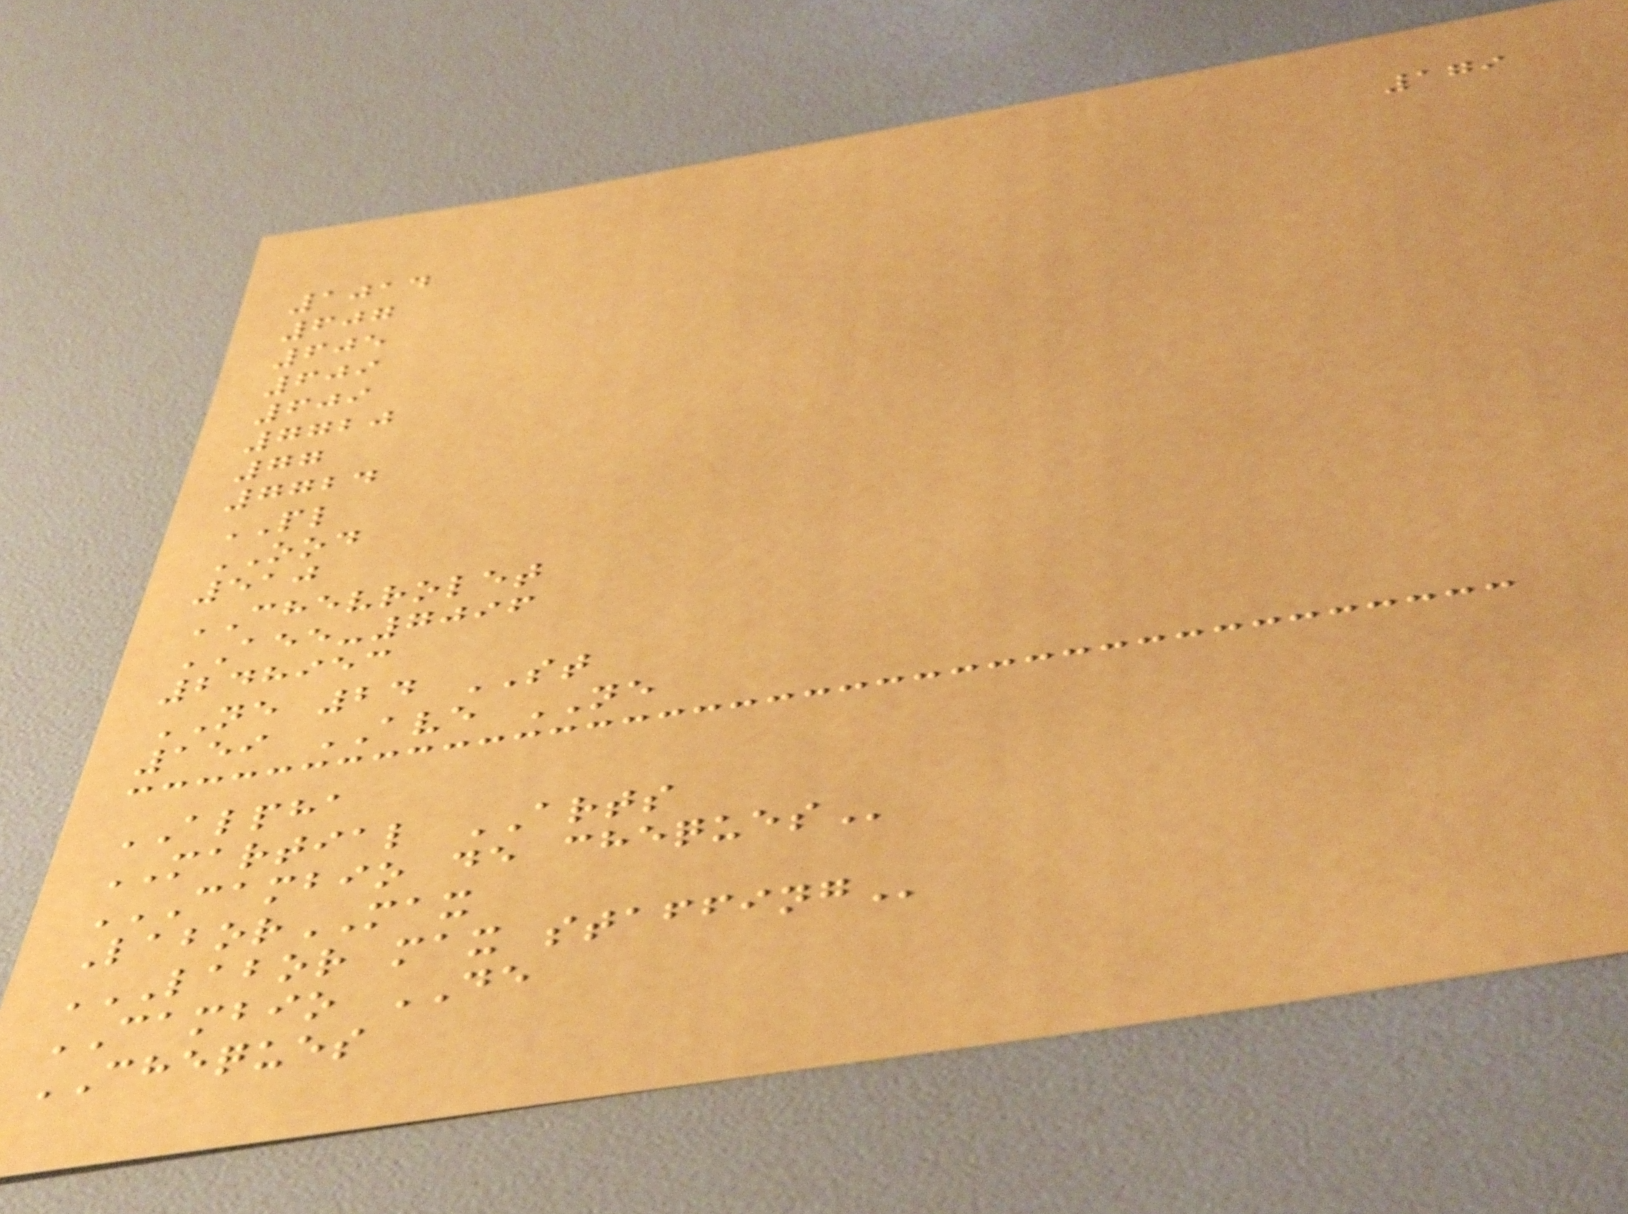179
1014
607
605
609
609
7720
77
7724
PL
OOD
510
CHEVROLET
AEE-7096
248953
NE 24 ST
159 AVE NE
ALPHA
MARTIAL ARTS
CAMBIO DE CHEQUES
LaborMAX
LABOR MAX STAFFING
CAMBIO DE
CHEQUES
